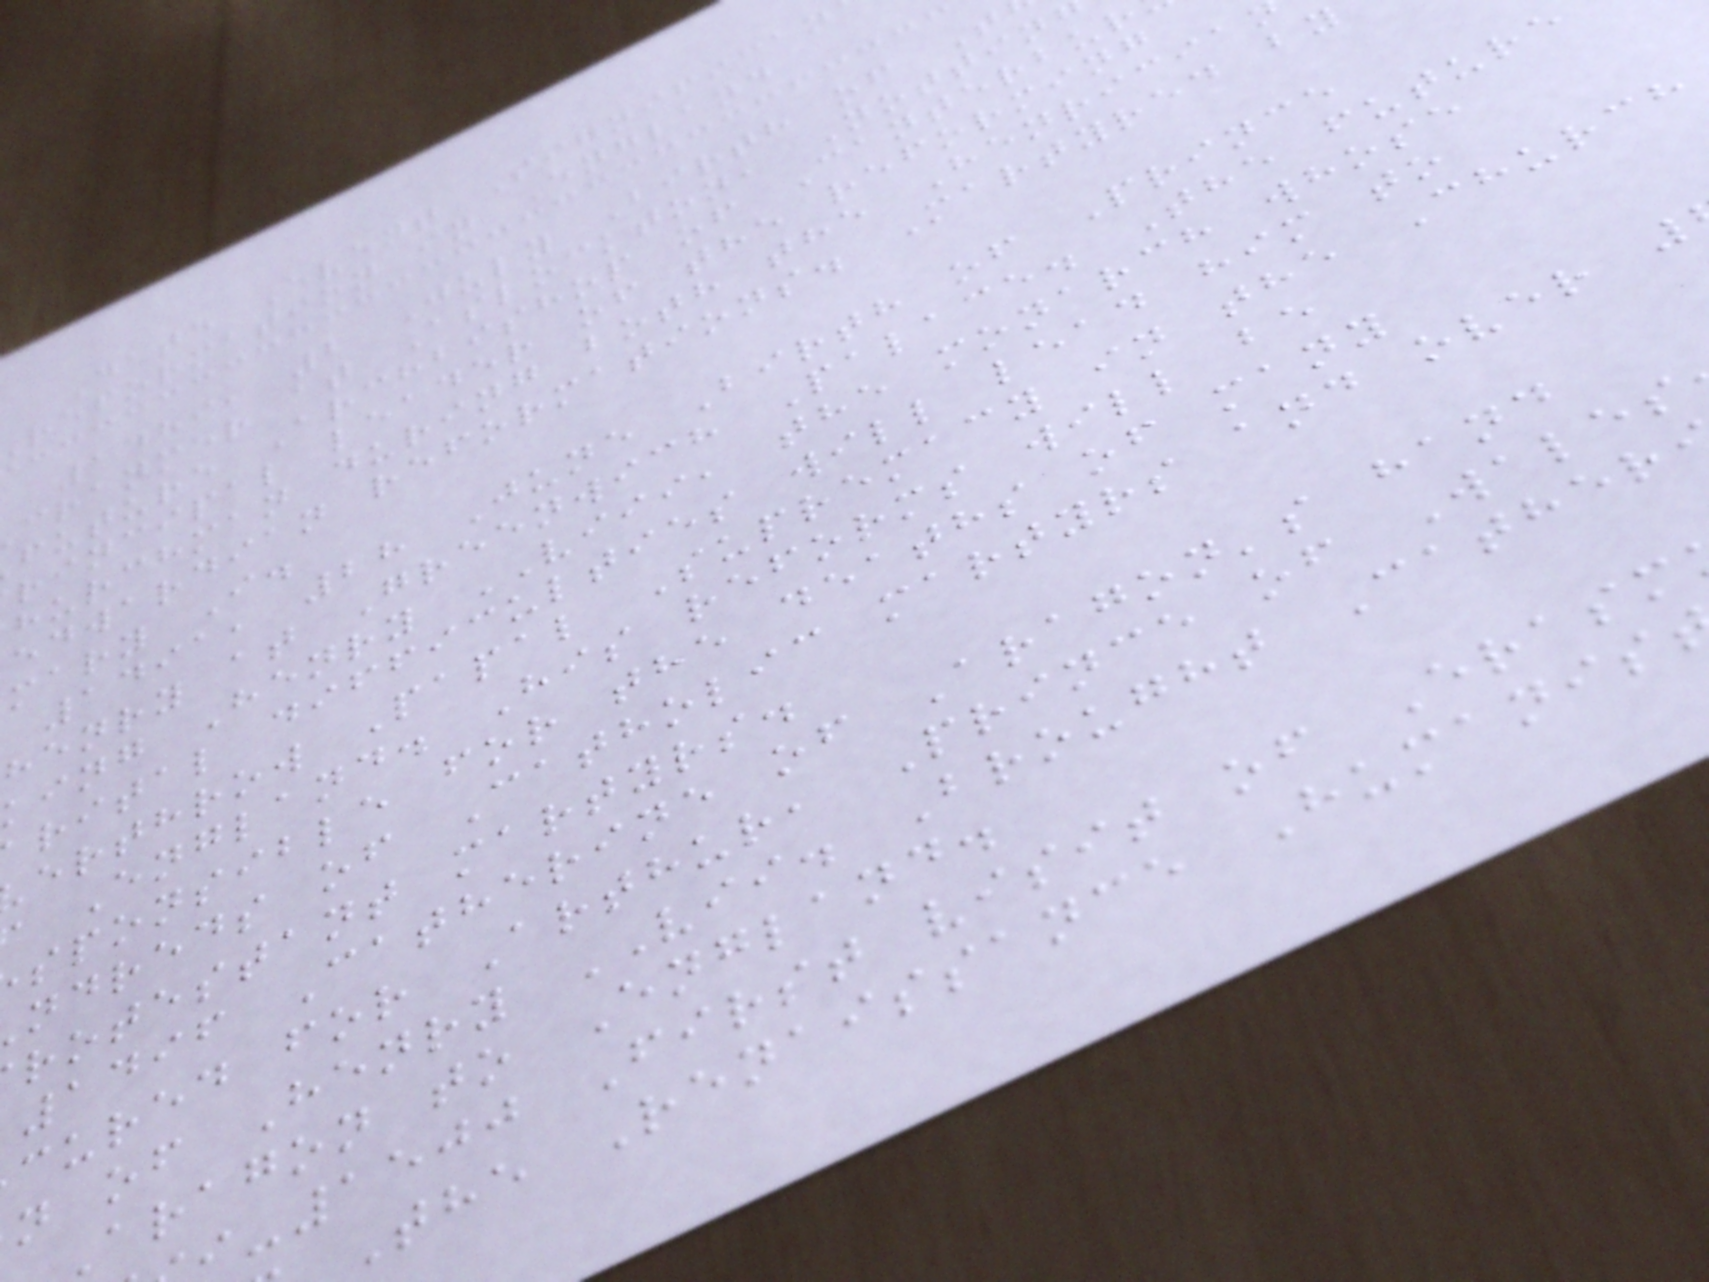Date Event Significan
reformation in England
1489, 2 July Birth of T
cranmer at Aslockton, Nottin
future Archbishop of Canterbur
rincipal leader of the reforming
hurchman during both the Henricia
edwardian reformations. Martyred by
mary I.
1491, 28 June Birth of Prince
henry at Greenwich Palace. The future
king Henry VIII, the monarch whose
rital difficulties will lead him to
erthrow Papal Supremacy in the Church
England. His reforms will be
sponsible for the deaths of many
ndreds of Catholic martyrs and over
rotestant martyrs.
1496 Catherine of Aragon's hand
cured for Arthur, Prince of Wales
n of Henry VII. Brought Cather
aragon to England.
-1500 First visit of Erasm
The Renaissance Humanis
